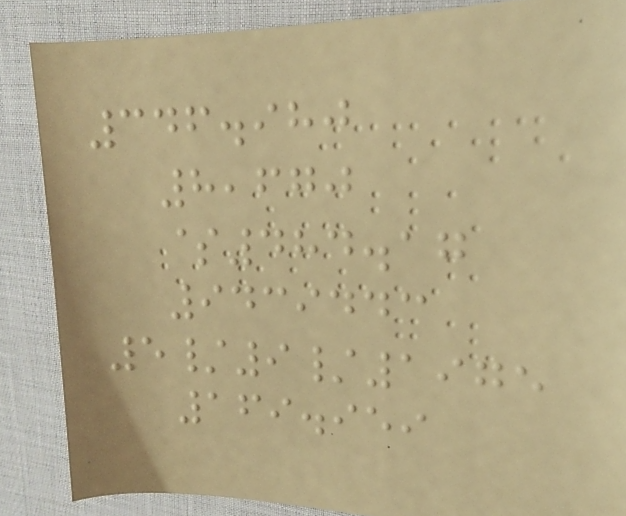346.980
8,670
$484.17
9439443
5/9/1975
169.959
